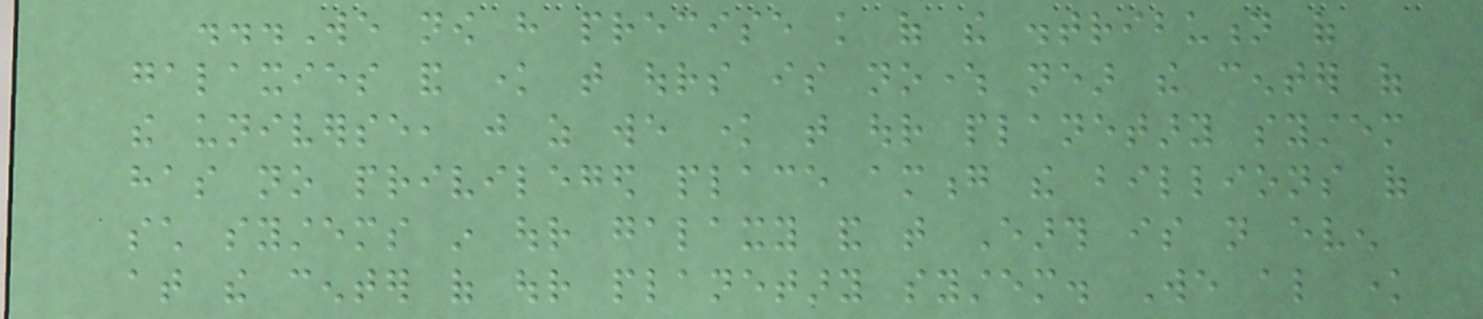...We now have precise knowledge of the distribution of
galaxies and know that ours is nowhere near the center of
the universe, just as we know that our planetary system
has no privileged place among the billions of
such systems in our galaxy and that Earth is not even
at the center of our planetary system. We also know
